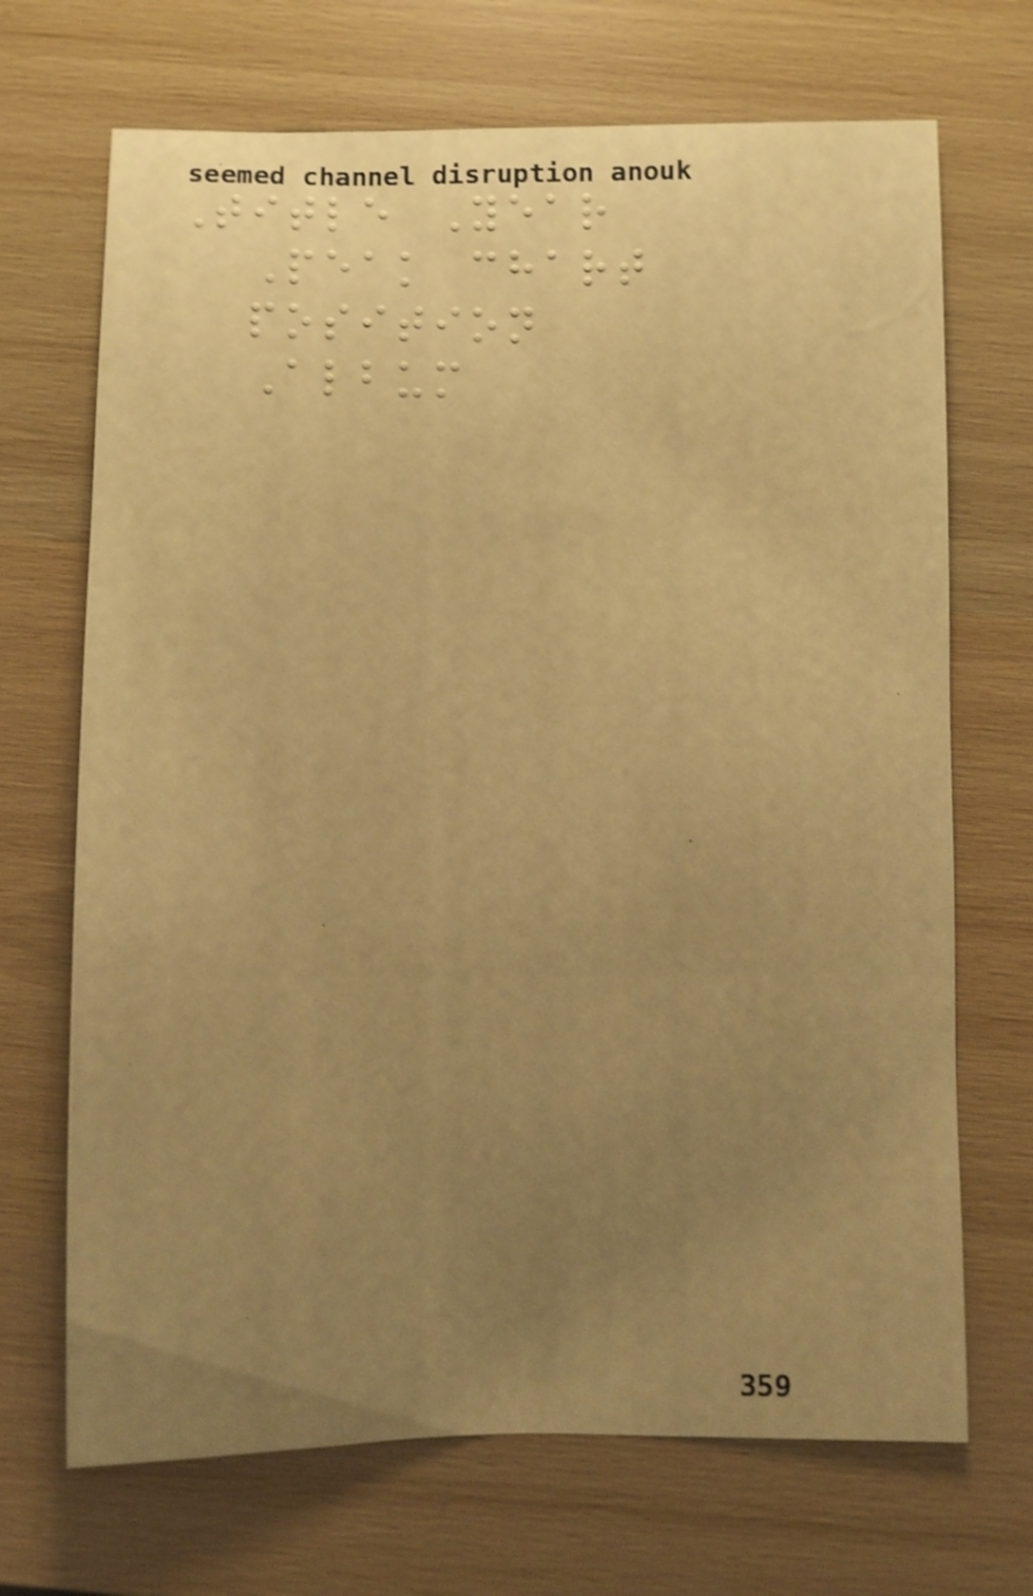Title Year
Peak chart
position
Album
